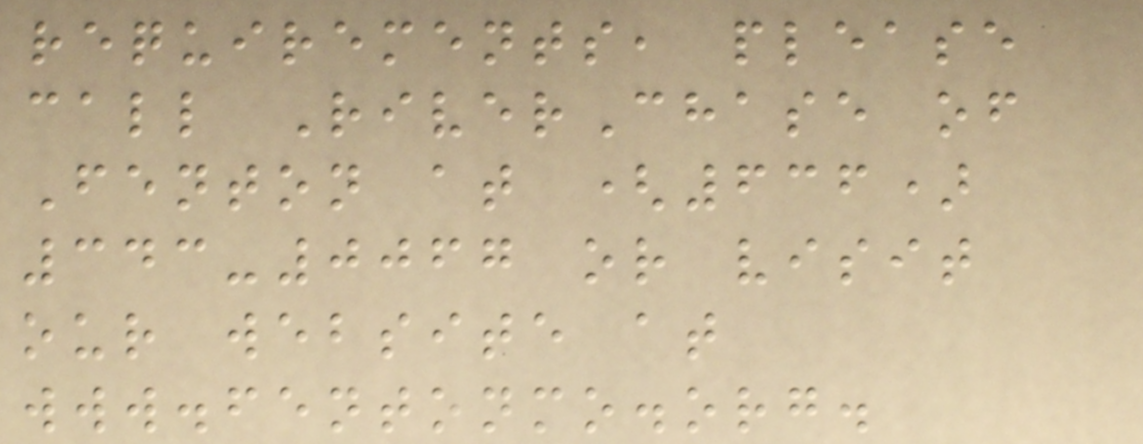requirements, please
call RiverChase of
Fenton at (636)
343-0067 or visit
our website at
www.fentonmo.org.
